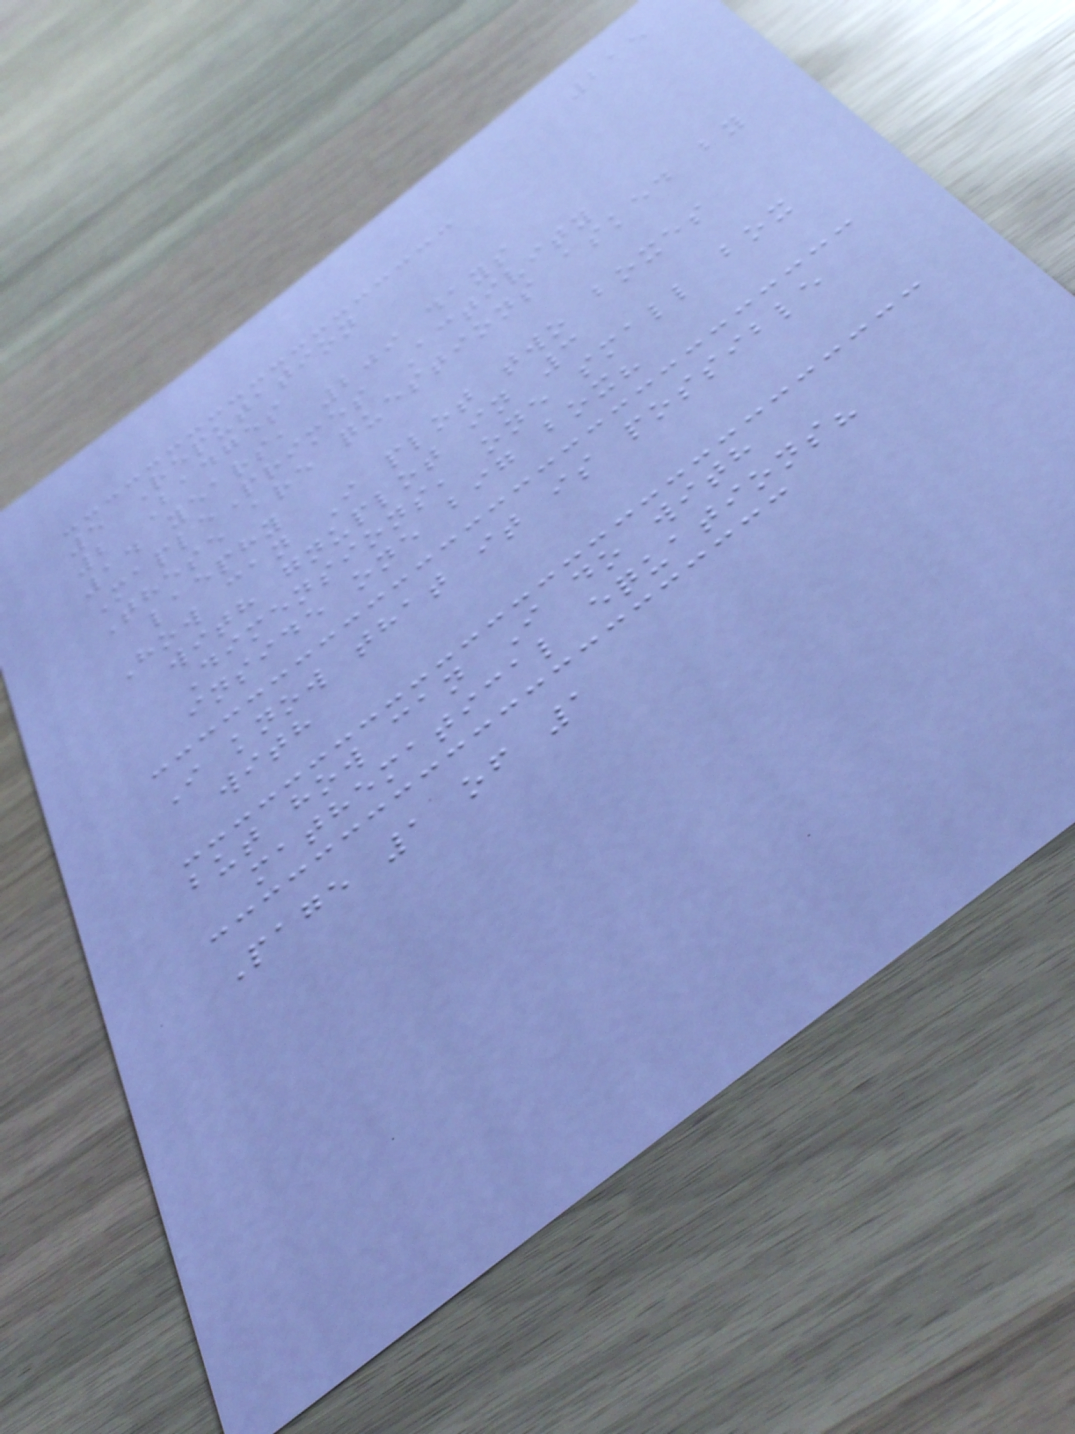215
5 Reputation
2 Badges
14 years, 209 days
MaplePrimes Activity
These are questions asked by
laephy
How can I plot two boxes
with gnuplot in 3
Dimensions, one small box
inside one big box?
I know that it is possible
with
but how can I do with
mathematical equations?
Page 1 of 1
